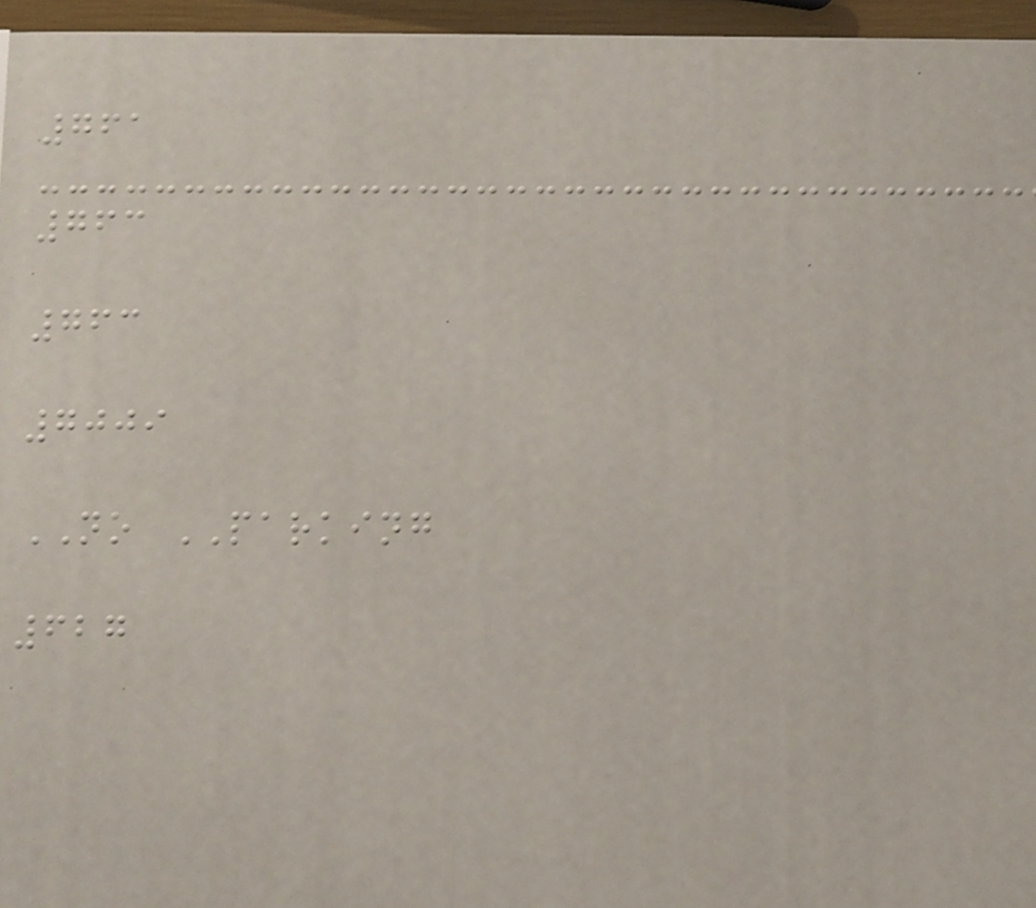761
763
763
7009
NO PARKING
627
